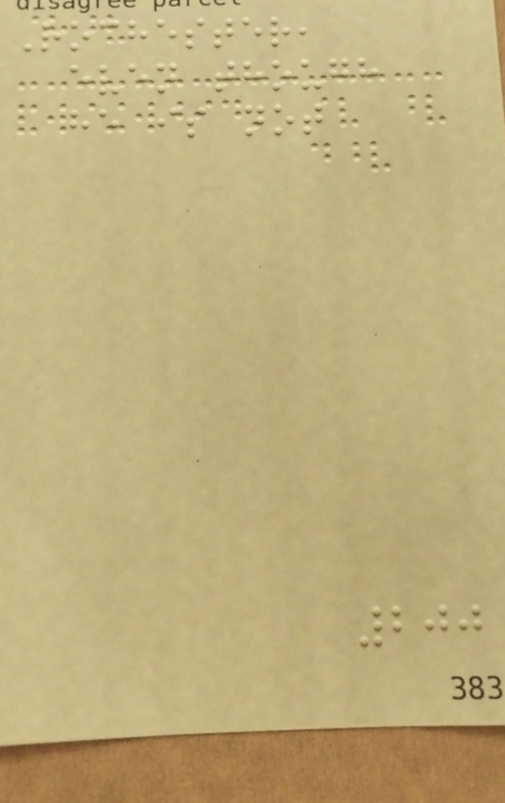Rochester,
even though
he is not
200
